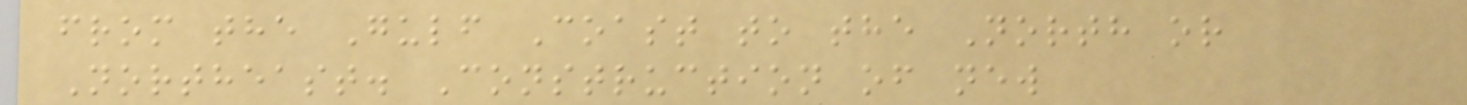from the Gulf Coast to the North or
Northeast. Construction of new
